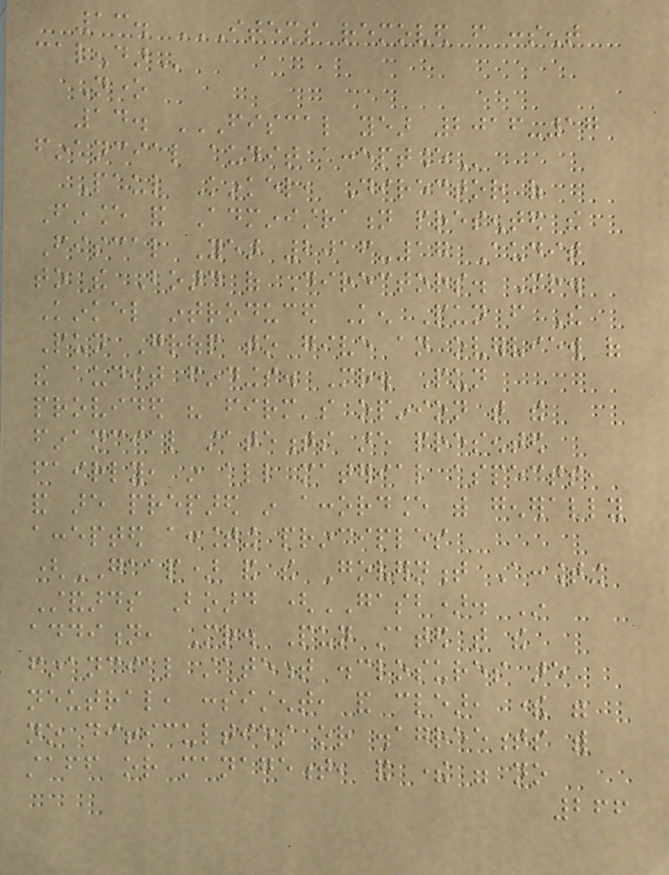13. ITEMS REMOVED FROM CONSENT
CALENDAR
None
14. FISCAL YEAR 2016-17
FINANCIAL AUDIT ACCEPTANCE
Paul Kinkel, Director of
Finance and Administration presented the
Fiscal Year 2016-17 Audit
to the Board of Directors. Mr.
Kinkel introduced Ken Pun from The
Pun Group to give an overview of
the audit findings. Mr. Pun
provided his firm's opinion that the
financial statements are presented
fairly, in all material aspects,
and are prepared in accordance with generally
accepted accounting principles
(GAAP) and the Government Accounting
Standards Board (GASB). In
addition, Mr. Pun stated that the
financial statement disclosures are
neutral, consistent, and clear, there were
no difficulties or disagreements with
staff or management, and there were no
266
